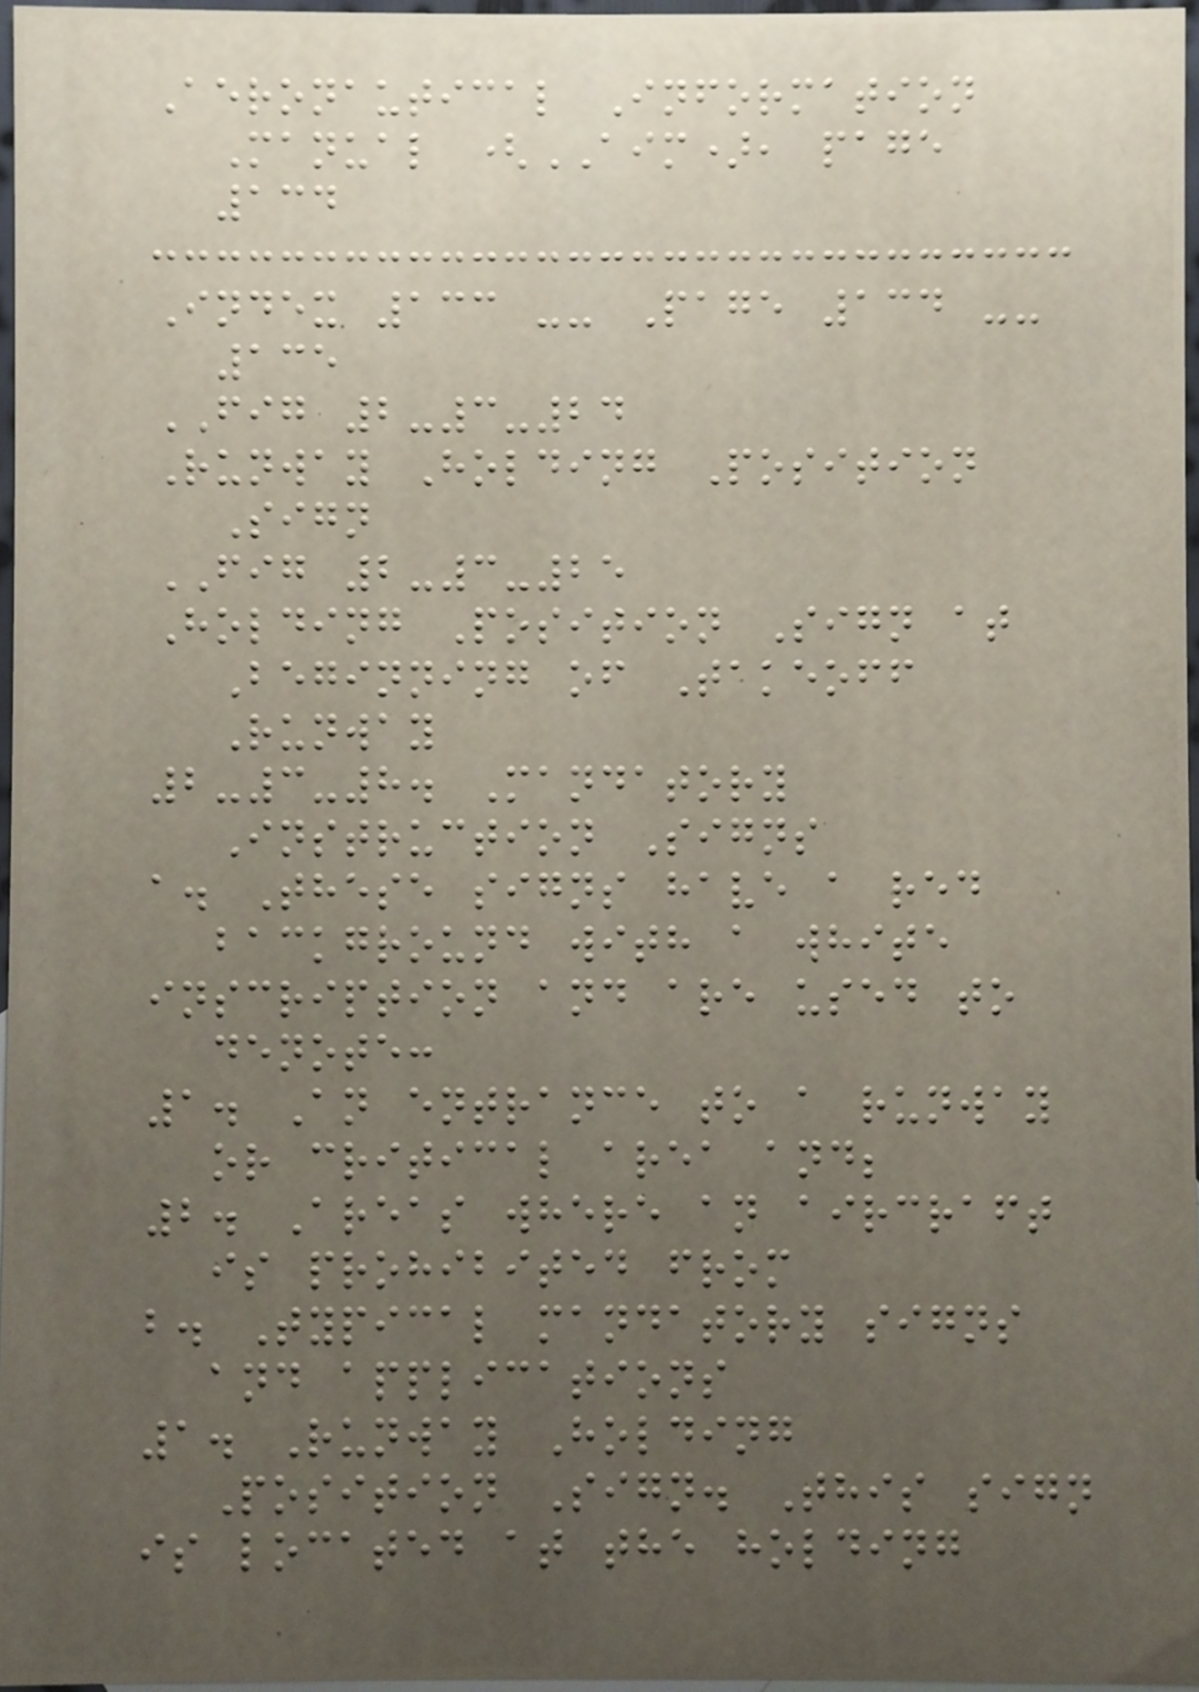Aeronautical Information
Manual (AIM), page
134
Index 133 -- Page 134 --
135
FIG 2-3-24
Runway Holding Position
Sign
FIG 2-3-25
Holding Position Sign at
Beginning of Takeoff
Runway
2-3-8. Mandatory
Instruction Signs
a. These signs have a red
background with a white
inscription and are used to
denote:
1. An entrance to a runway
or critical area and;
2. Areas where an aircraft
is prohibited from
b. Typical mandatory signs
and applications
1. Runway Holding
Position Sign. This sign
is located at the holding
